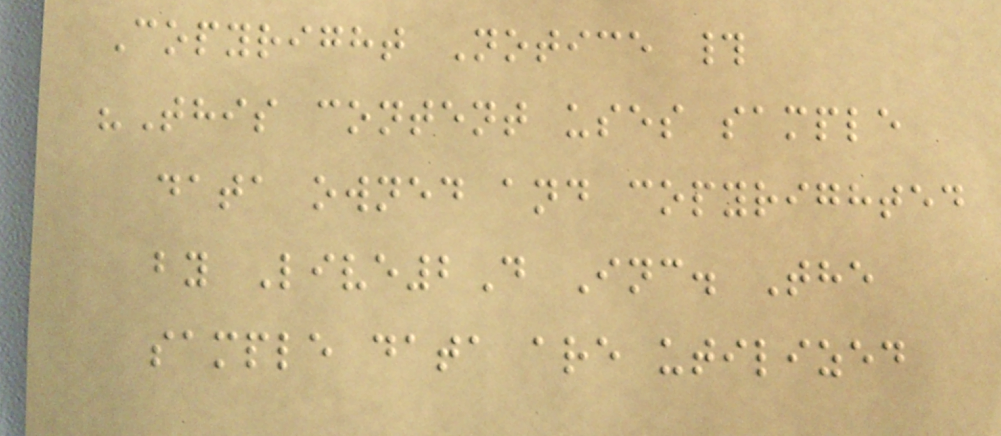Copyright Notice #
"This content uses sample
data owned and copyrighted
by Live2D Inc. The
sample data are utilized
